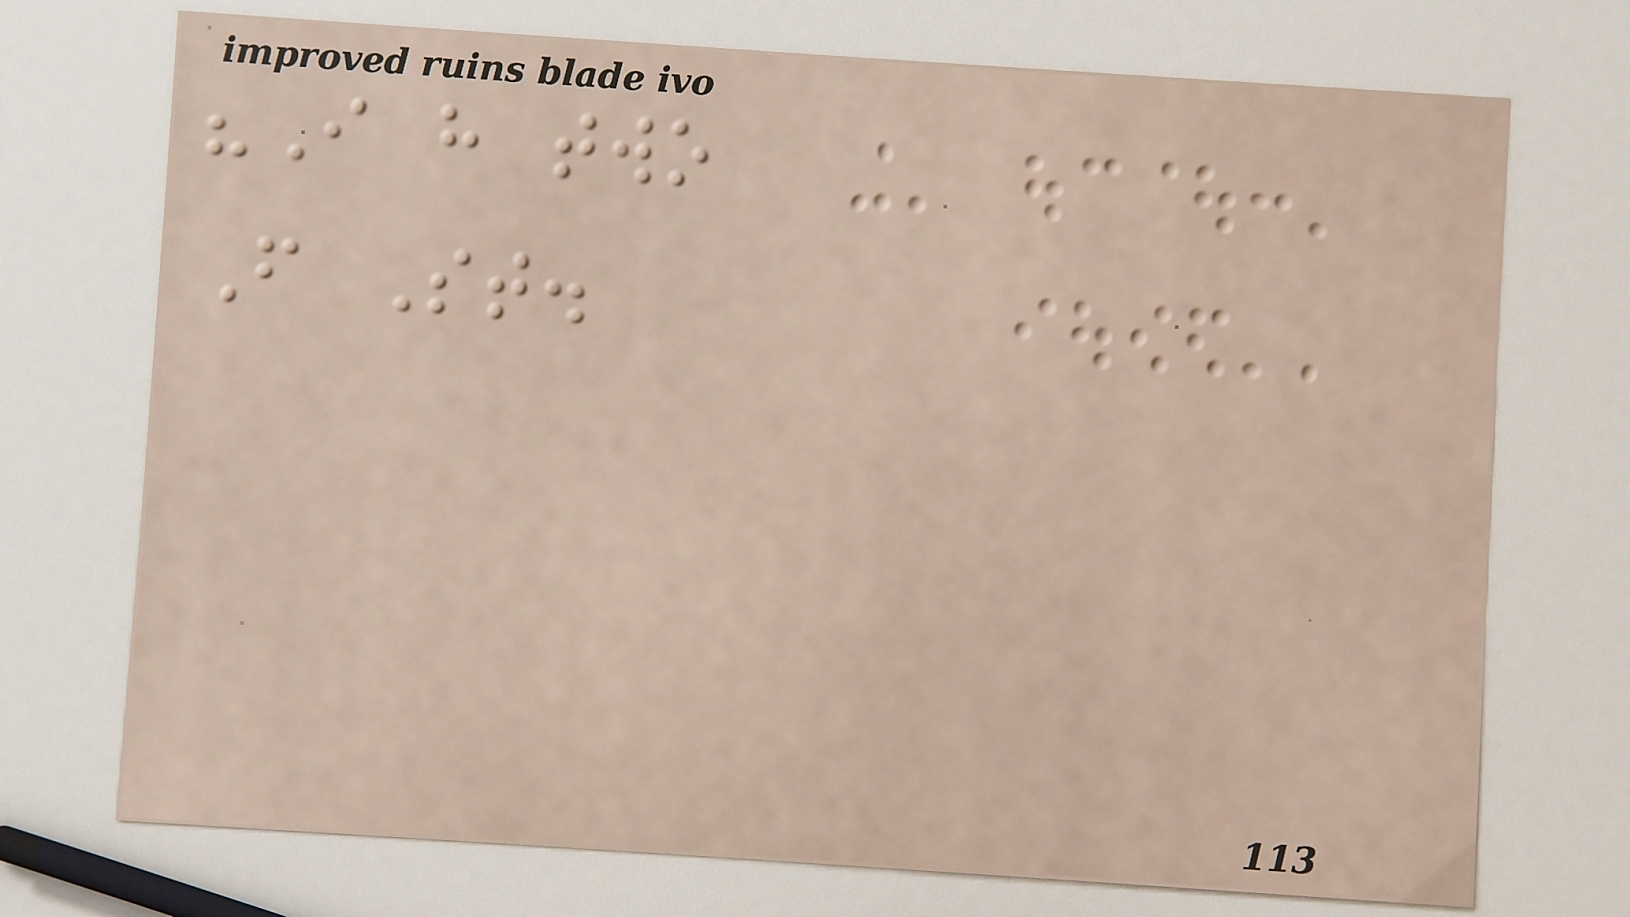"I have two
From St.
